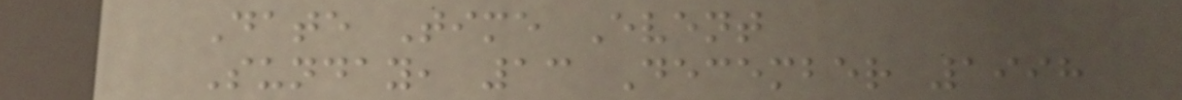Date Time Event
Sunday, 13 December 1998
